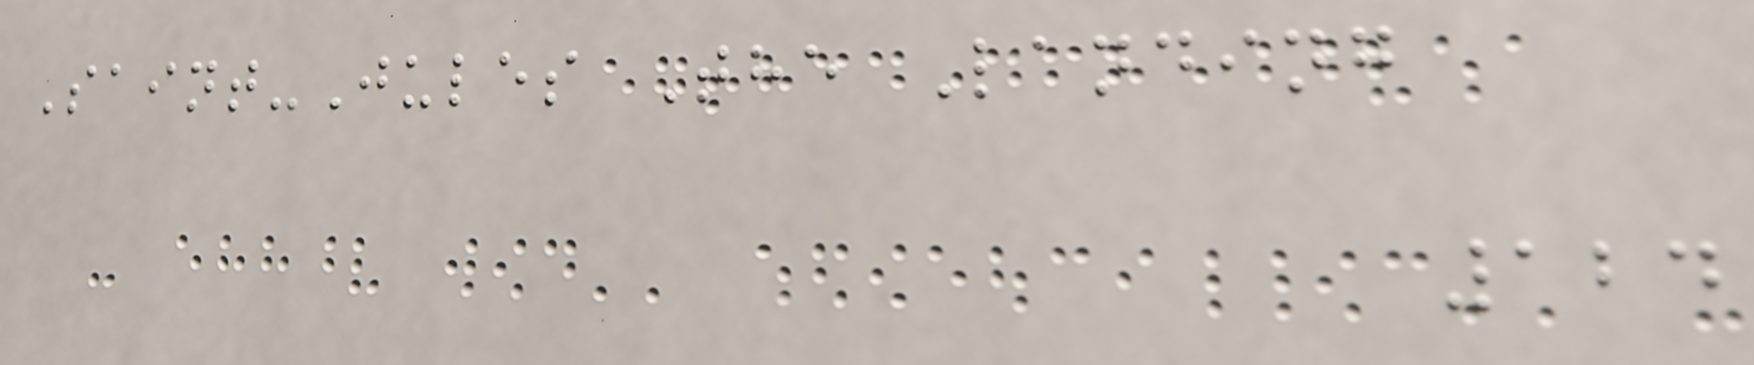Saint-Jules The Landing
124
